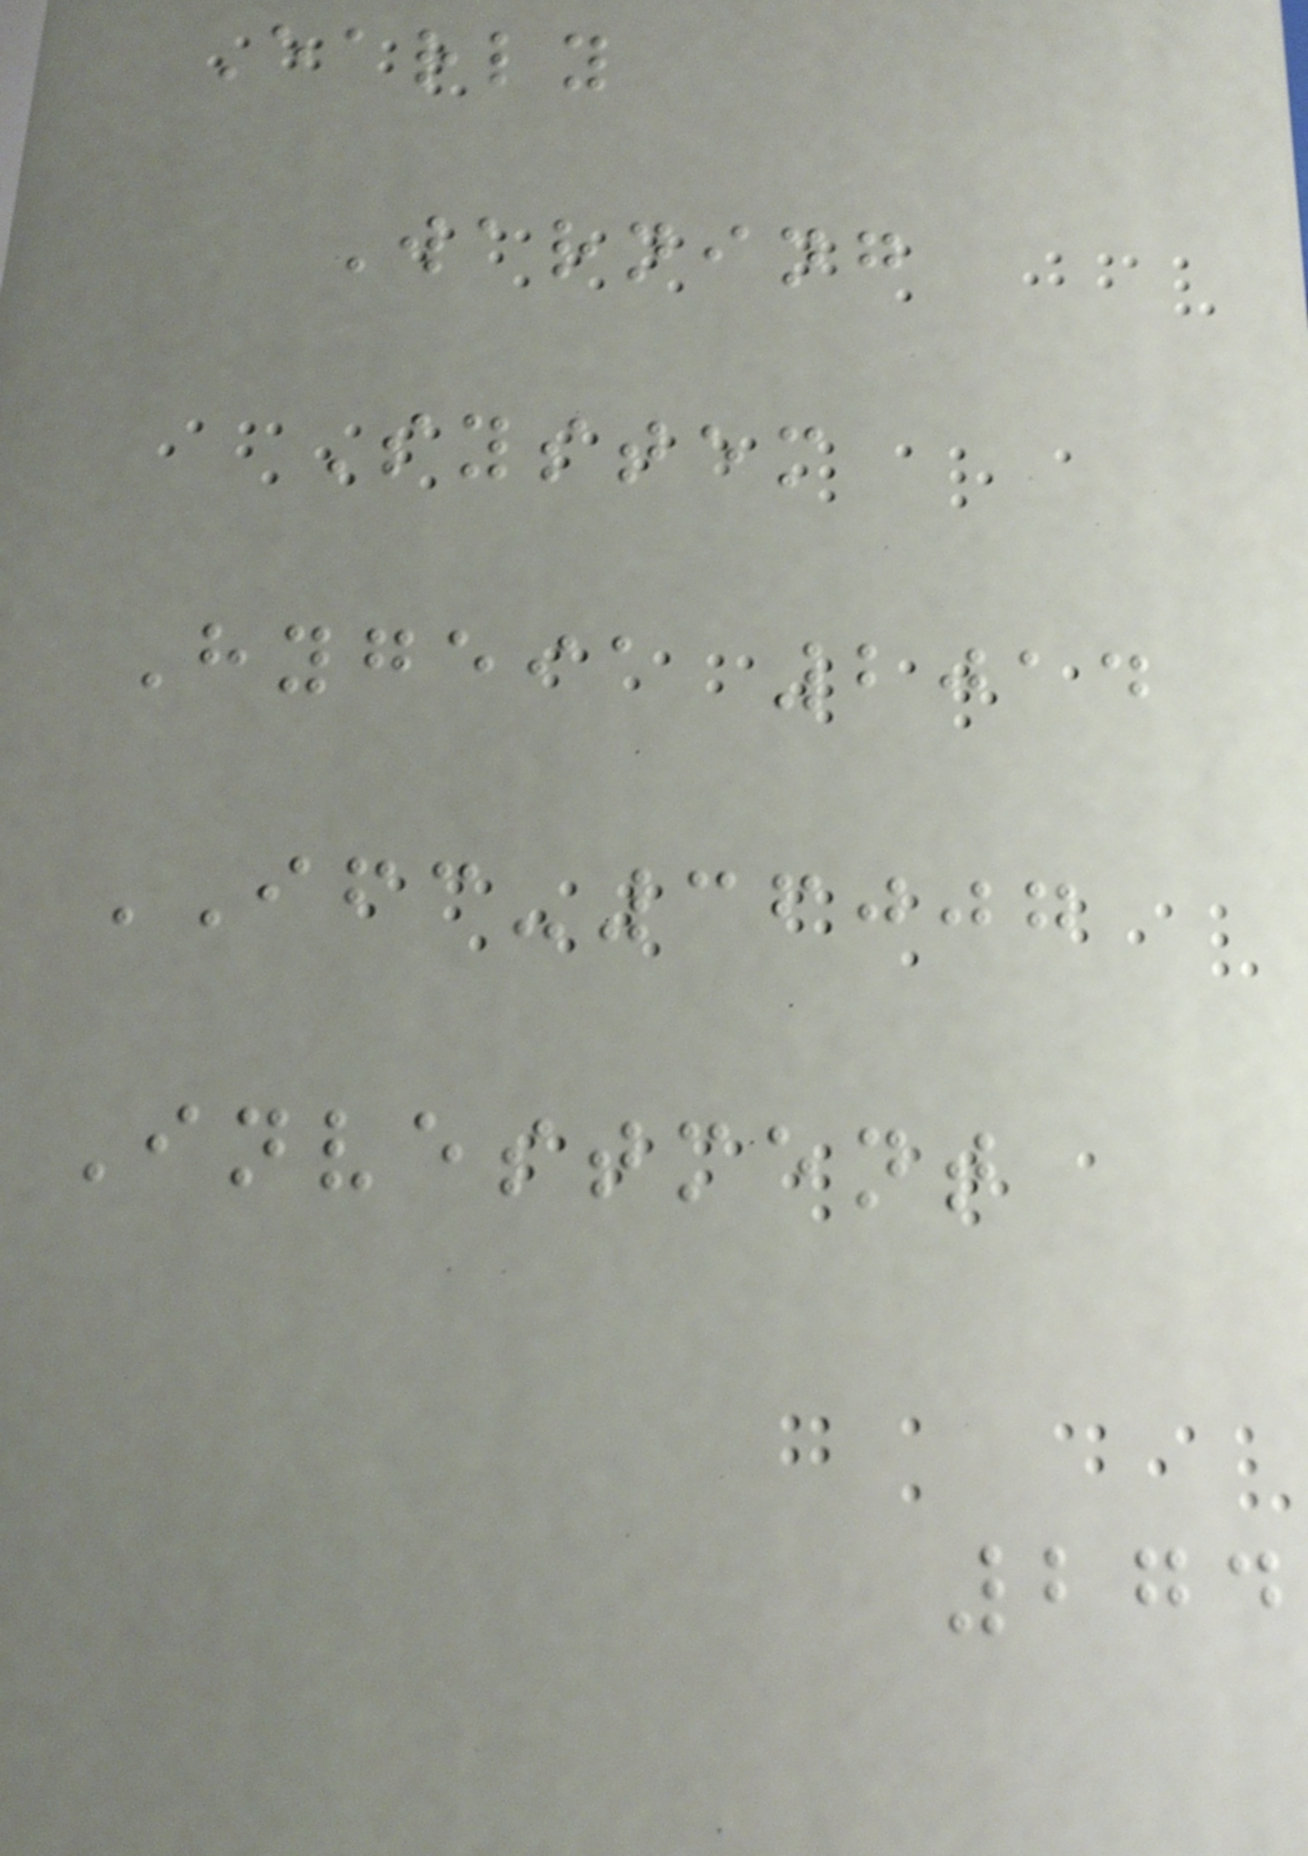Early
Warning
System
Hygeia 2014
IFC-36007
Investment
274
